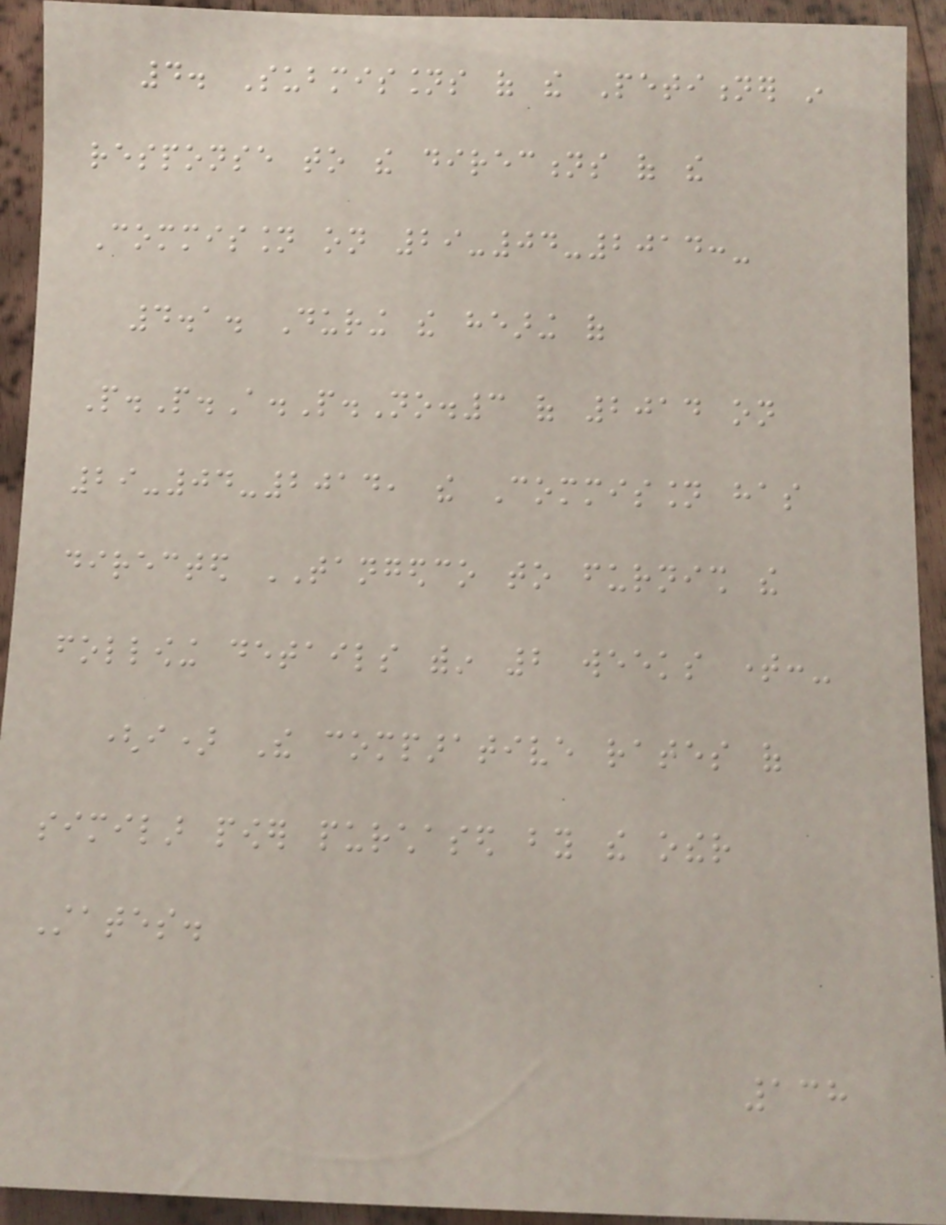4. Submissions of the Petitioner in
response to the directions of the
Commission on 29-04-2014:-
4.1. During the hearing of
P.P.A.P.No.3 of 2014 on
29-04-2014, the Commission has
directed TANGEDCO to furnish the
following details within 2 weeks time:-
(i) The comparative rates of
similar power purchased by the other
States.
138
